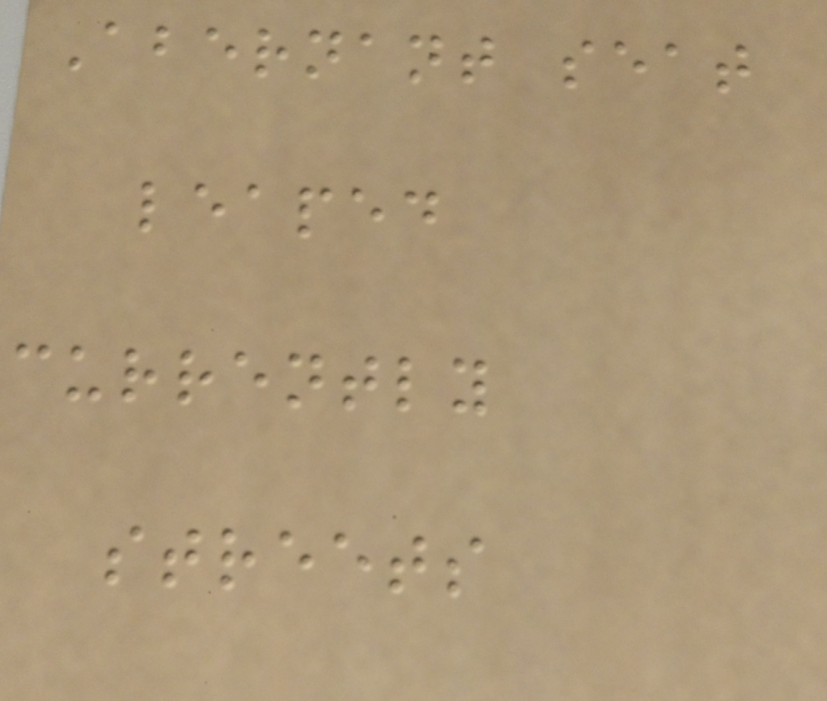Abernant seat
leaped
currently
streets
